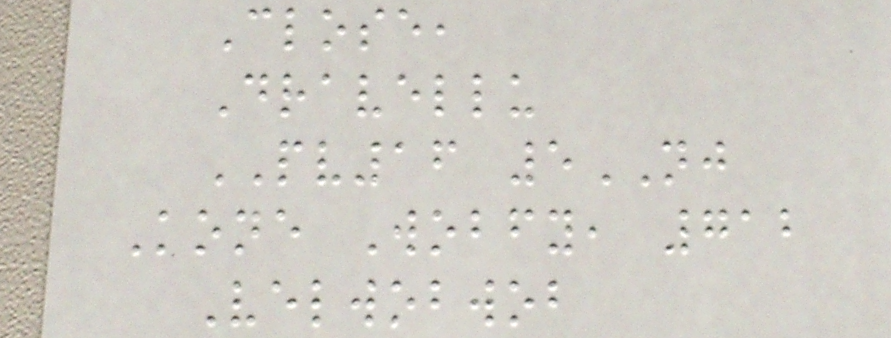Close,
Dravellu
PV16 5NJ
Kone Wobfy, 712
Velwobwob
